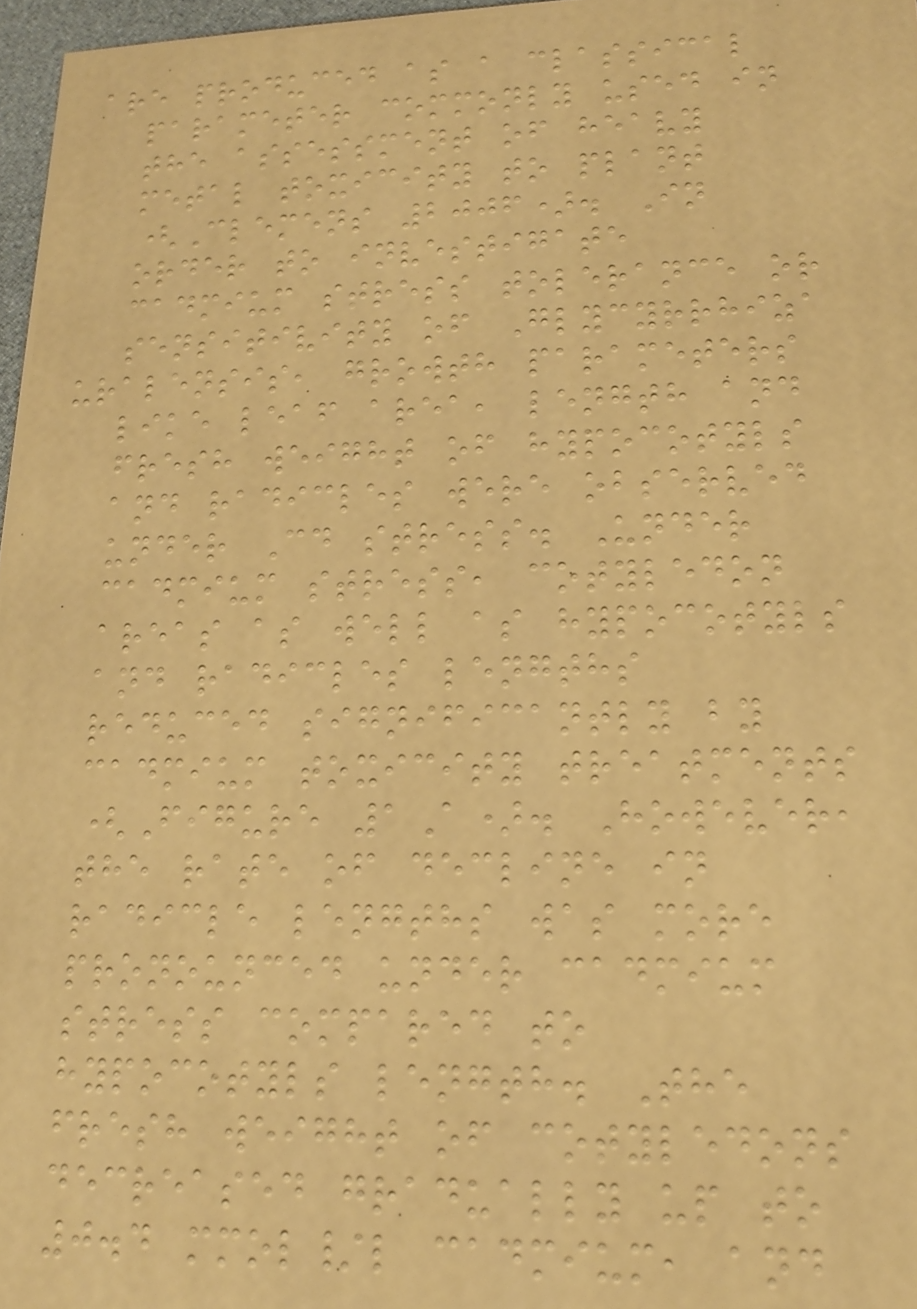are produced as a classical
parameter commonly used in
the assessment of heavy
metal toxicity to plant
(Clemens 2006). In
order to investigate
cadmium stress tolerance or
sensitivity of Glycyrrhiza
uralensis, growth parameters
like leaf area, length and
fresh weight of hypocotyls
and radicles were observed
under Cd stress. Under
cadmium stress, cotyledon
areas as well as hypocotyls
and radicles lengths
reduced significantly by
cadmium toxicity treatments
(Figure 1A). However,
the rate of decline in
radicle lengths was more
pronounced under cadmium
stress compared to
hypocotyls length. The
fresh weight of cotyledons
decreased gradually up to
0.4 mmol/l cadmium, and
